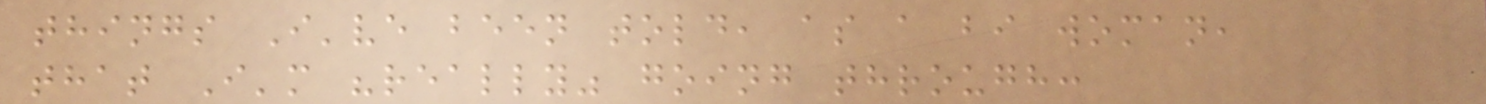things I've been told, as a bi woman,
that I'm "really" going through:
